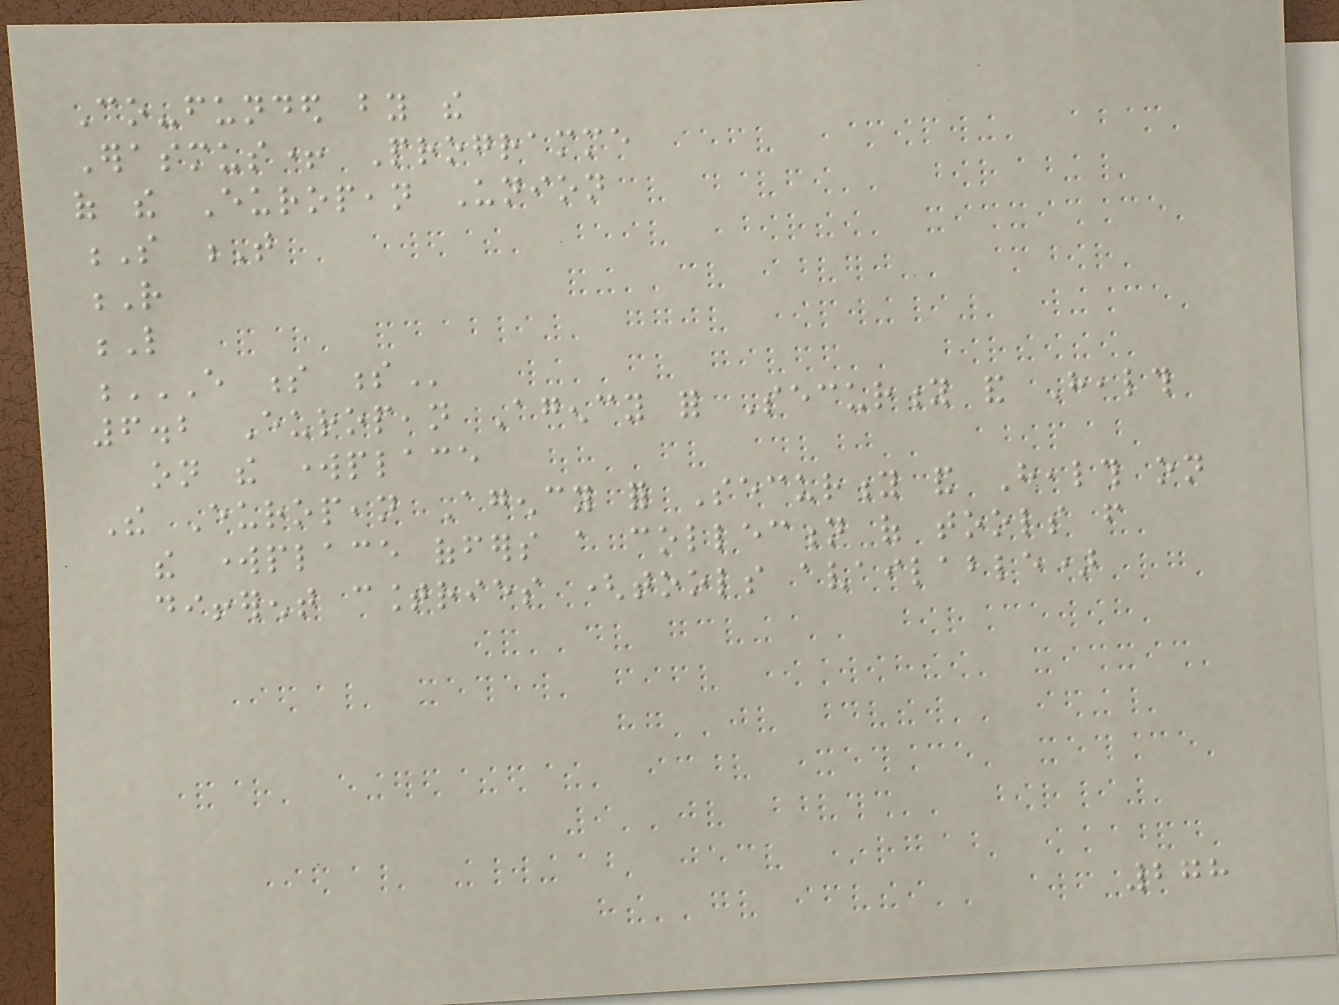Co-funded by the
Erasmus+ Programme
of the European Union
S T
R
L
E S S
6.2 European Agency for Security and Health
on the workplace
The European Agency for Security and Health on
the workplace offers a collection of tools from
different countries (tools available)
278
